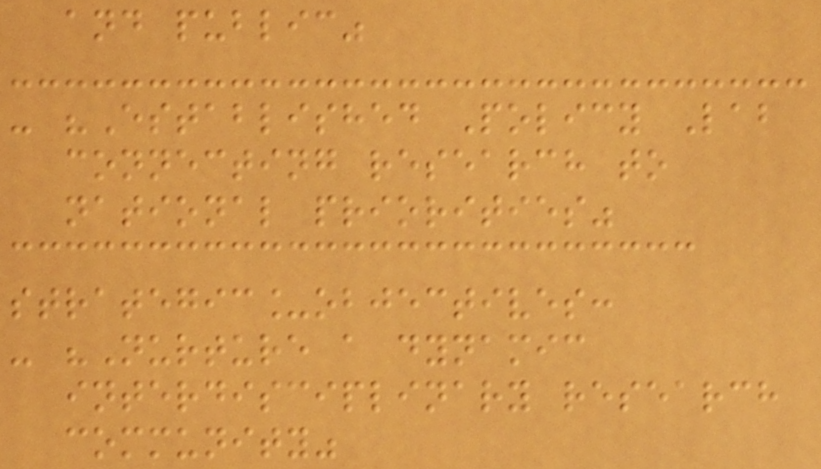and public"
- "Established Policy Lab
connecting research to
national priorities"
strategic_objectives:
- "Nurture a dynamic
interdisciplinary research
community"
